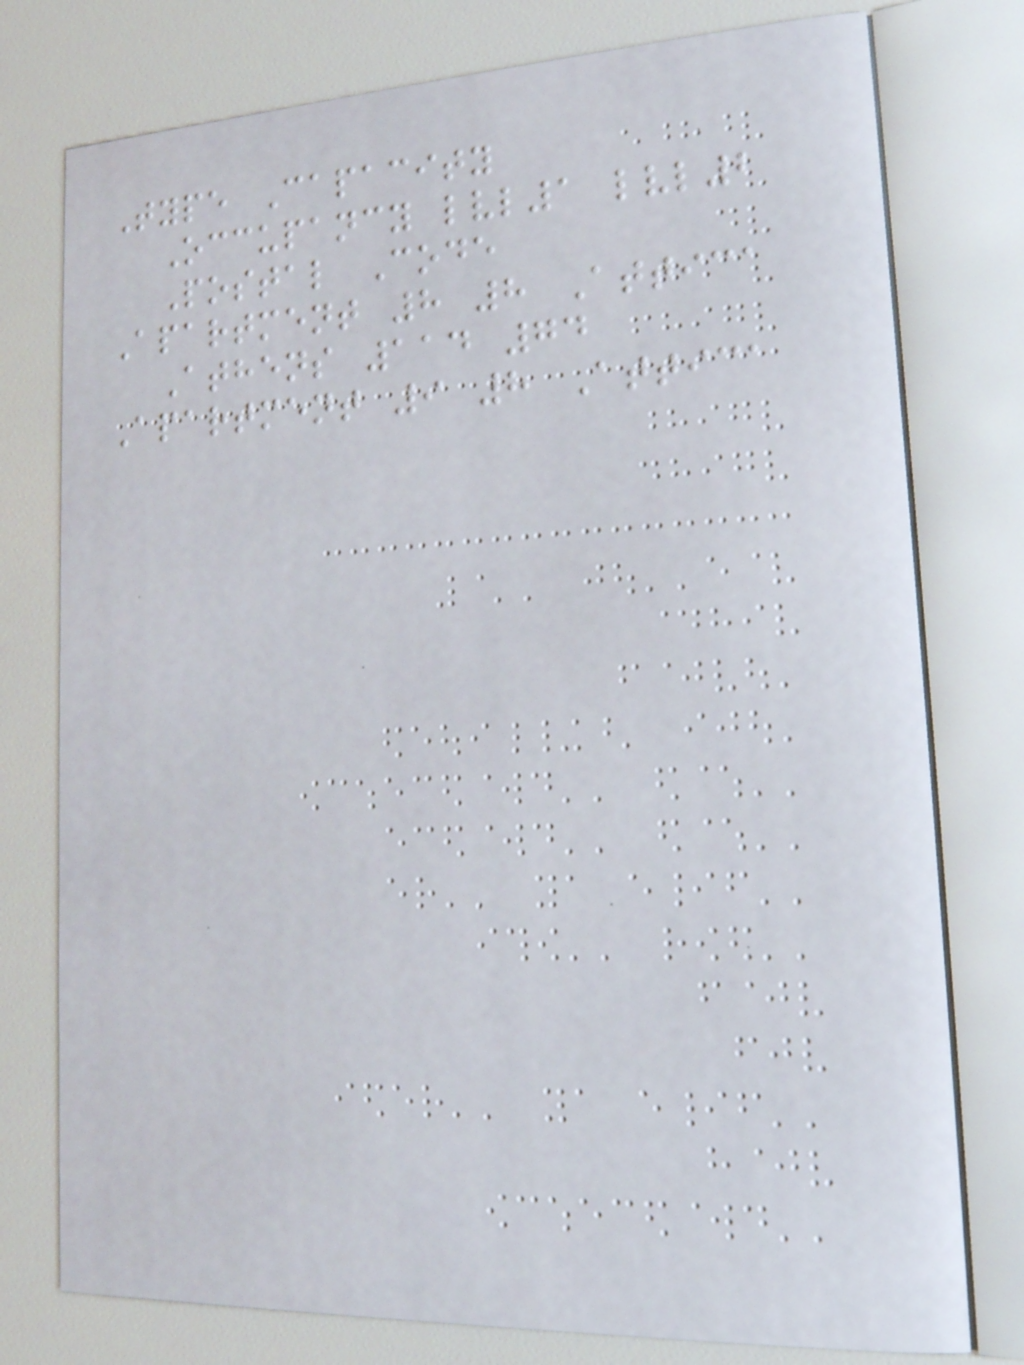Type Capacity
Occupancy lvl1 lvl2
Postal Code
Apartment 8 8 Attica
Athens 114 74
Apartment 9 8 Attica
